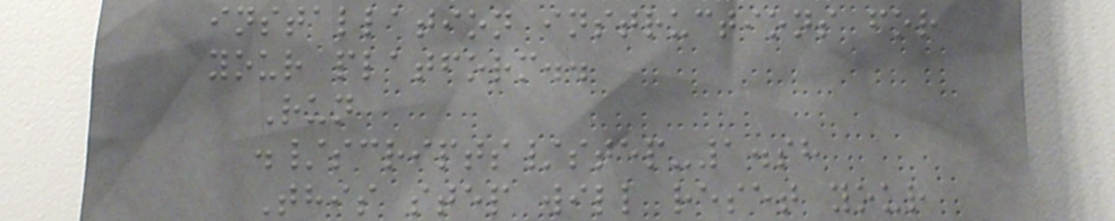installation instructions for
your platform..
Run
./scripts/step-1.sh
This step will reset your
